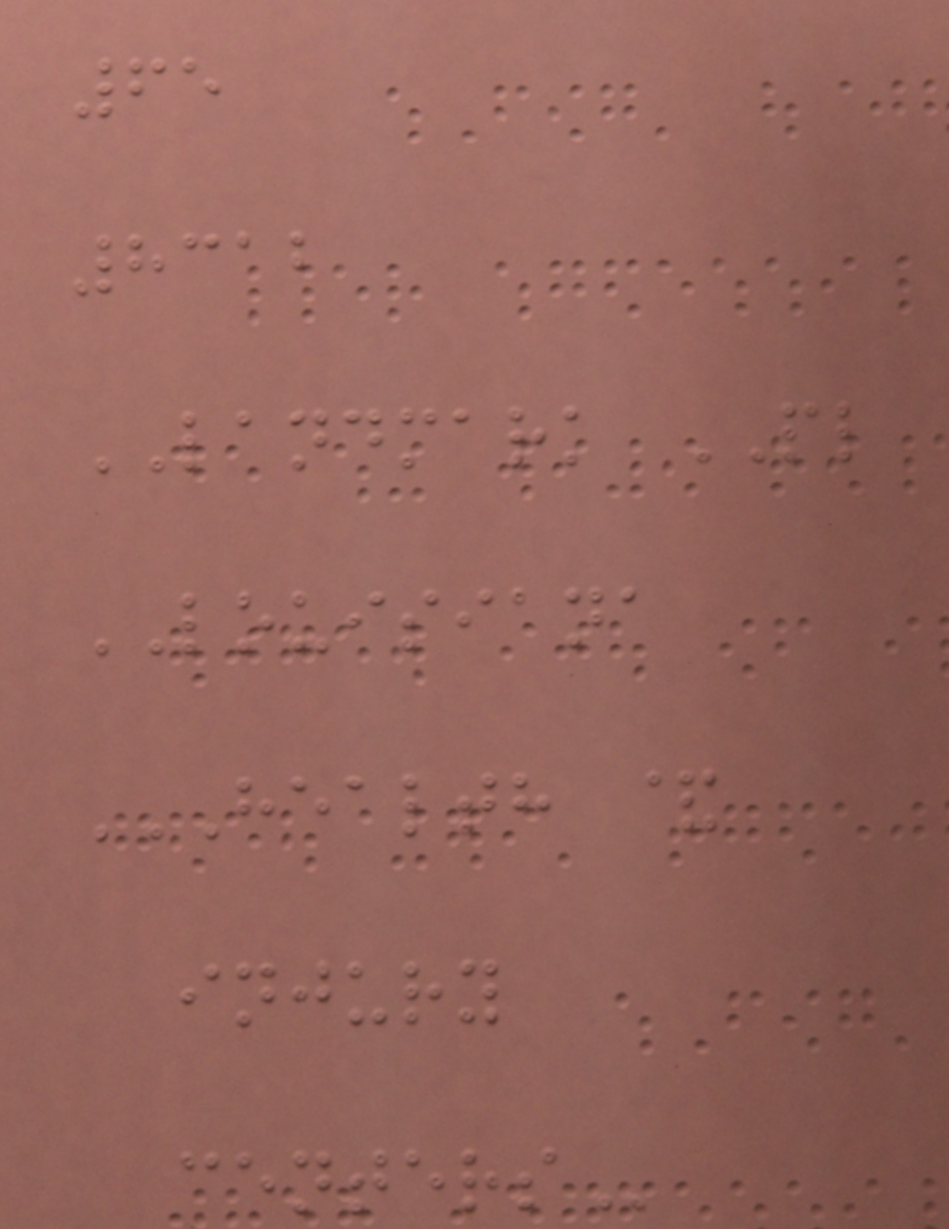65
8312
LANDMARK PL
LOUISIANA
HEALTH &
INJURY
CENTERS
